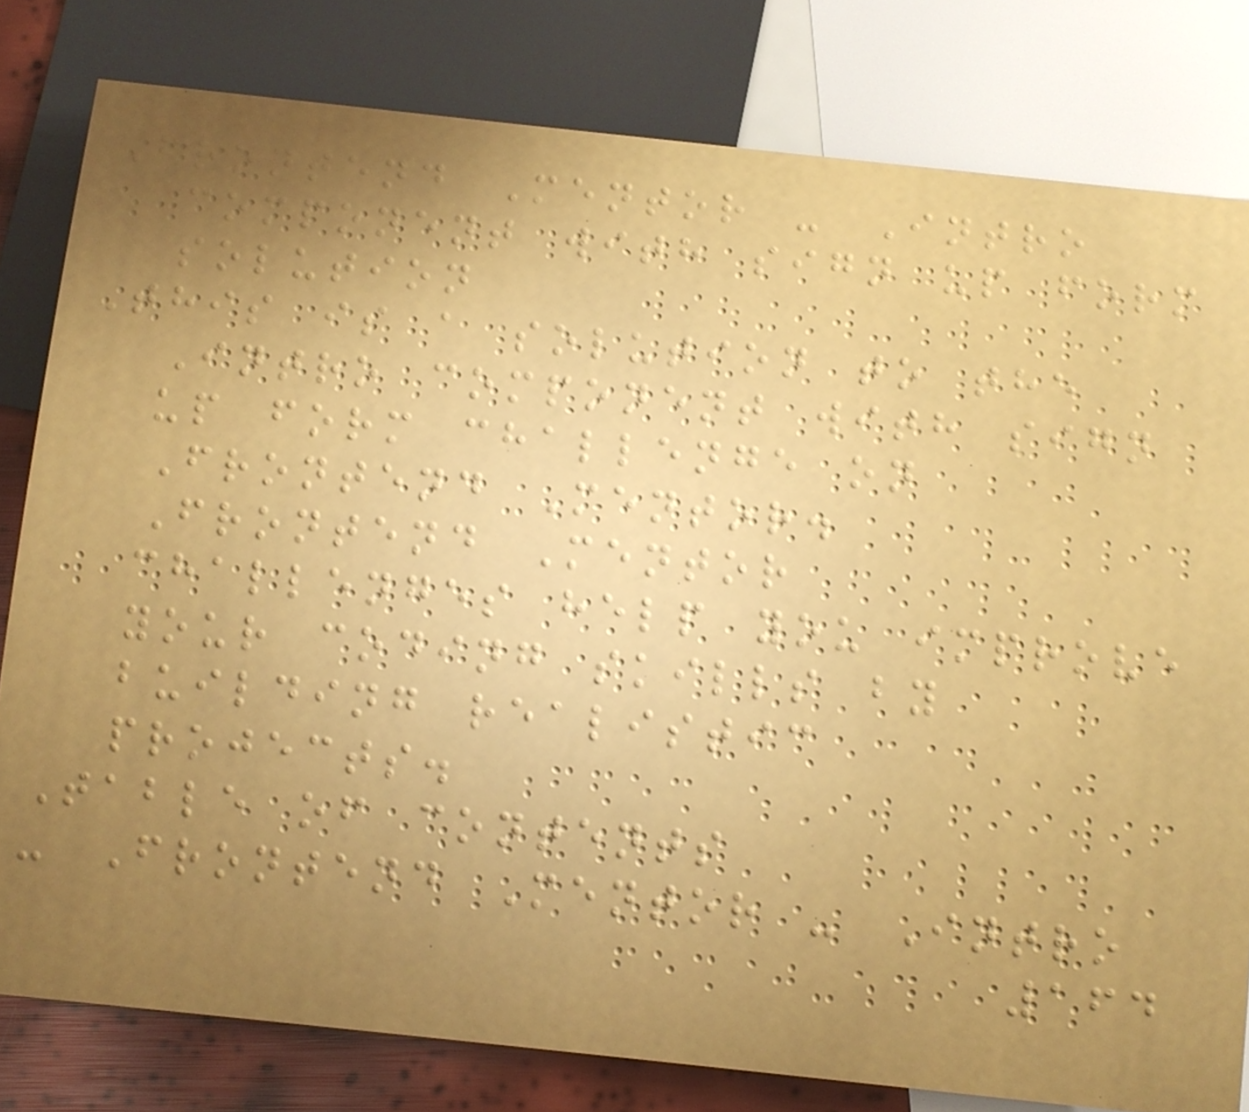Frontend Mentor - Intro
component with sign up form
solution
This is a solution to the
Intro component with sign
up form challenge on
Frontend Mentor.
Frontend Mentor
challenges help you improve
your coding skills by
building realistic
projects.
Table of contents
- Frontend Mentor - Intro
164
